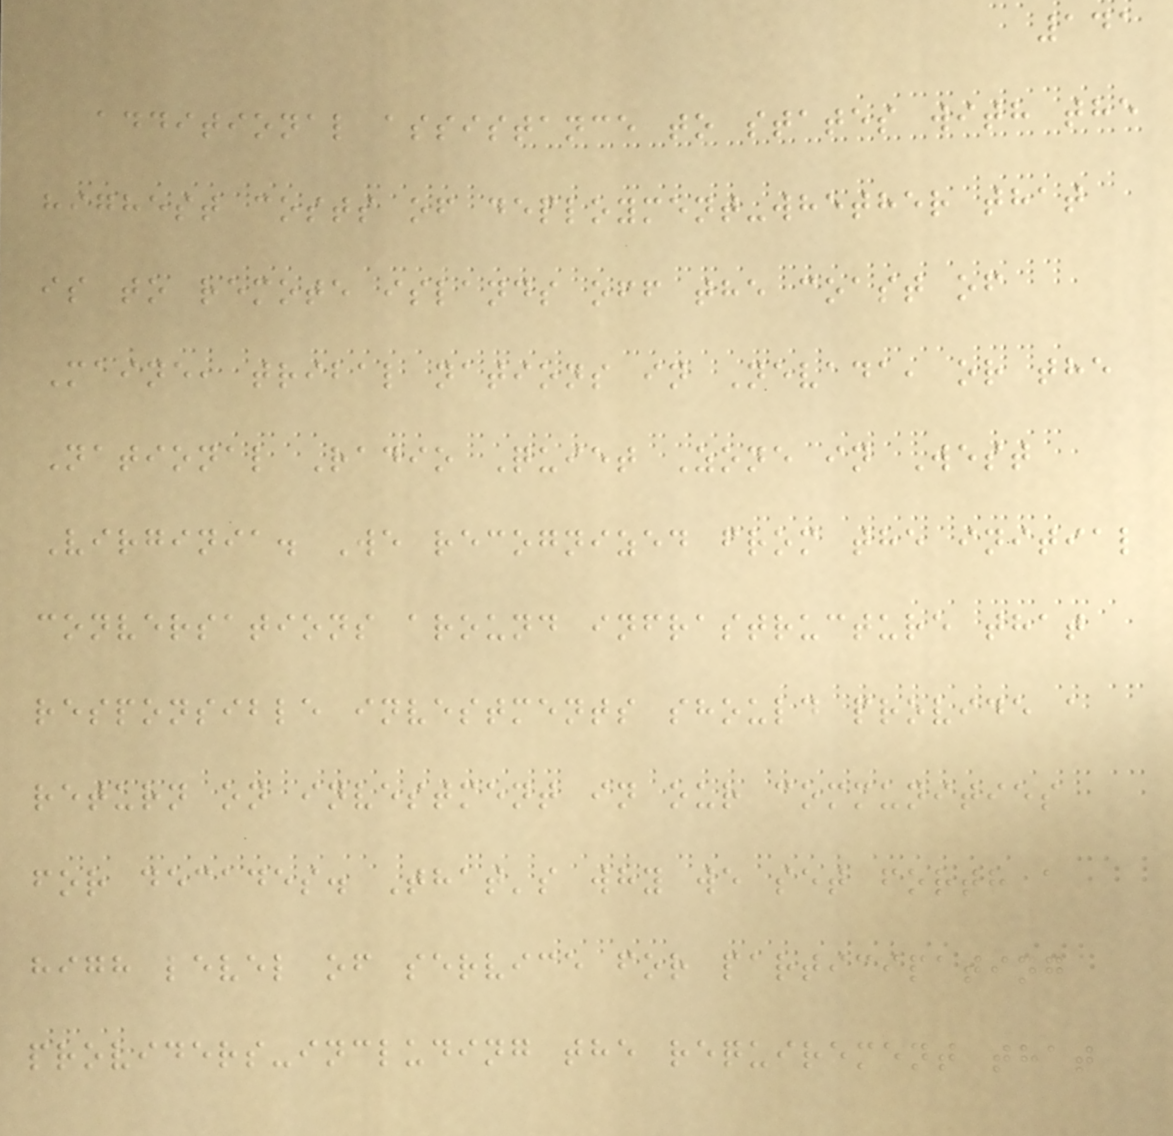141
additional assistance to states with the
highest costs of deployment-whether that
is to remote islands off the coast of
Maine, tribal nations in Nevada, or the
National Radio Quiet Zone in West
Virginia. We recognized from the initial
conversations around infrastructure that
responsible investments should provide a
return on investment in our communities
for decades. That's why we set forth a
high level of service for participating
providers-including the requirement that
